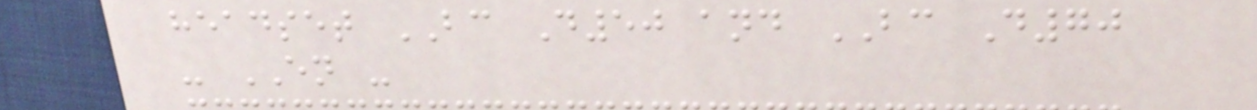headset BC D50 and BC D70
- EN -
